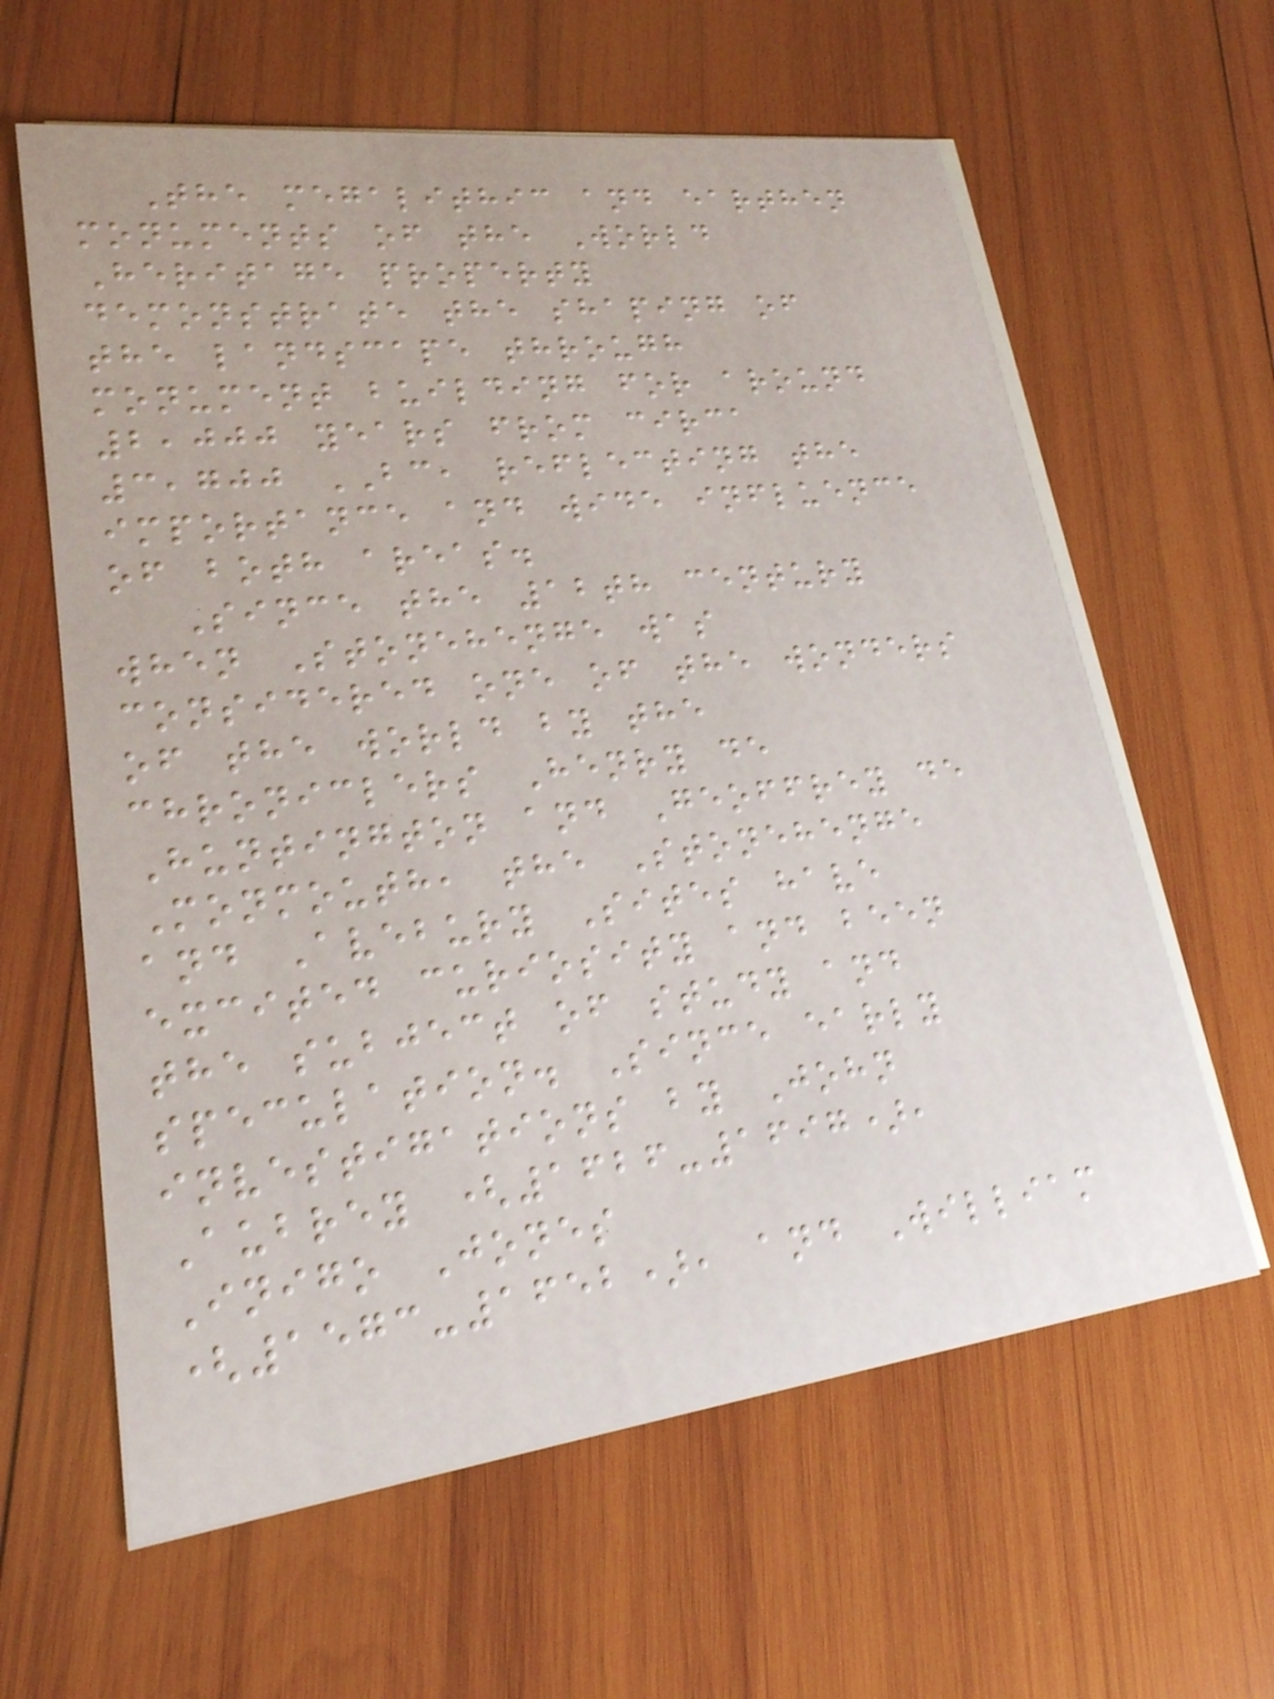The megalithic and earthen
monuments of the World
Heritage property
demonstrate the shaping of
the landscape through
monument building for around
2,000 years from circa
3,700 BC, reflecting the
importance and wide influence
of both areas.
Since the 12th century
when Stonehenge was
considered one of the wonders
of the world by the
chroniclers Henry de
Huntington and Geoffrey de
Monmouth, the Stonehenge
and Avebury Sites have
excited curiosity and been
the subject of study and
speculation. Since early
investigations by John
Aubrey (1626-1697),
Inigo Jones
(1573-1652), and William
